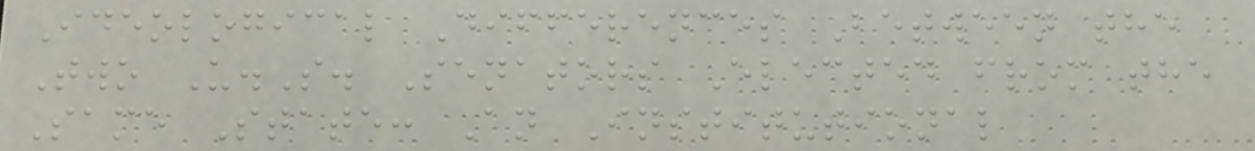Ideological Differences Between the
Two U.S. Senators Elected from the
Same State: An Institutional
